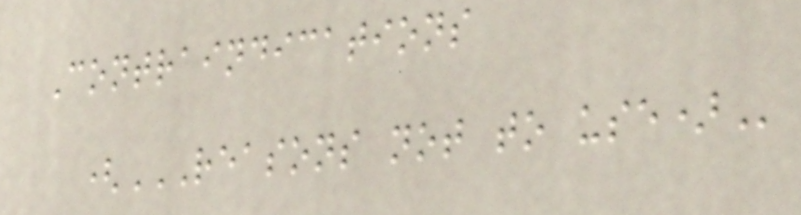Contraindications
(REASONS NOT TO USE)
